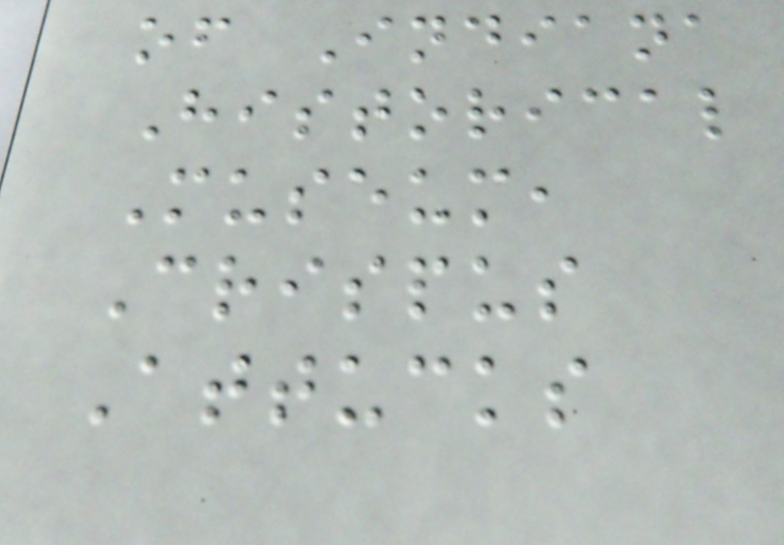of Indiana
Historical
Museum,
Crispus
Attucks
